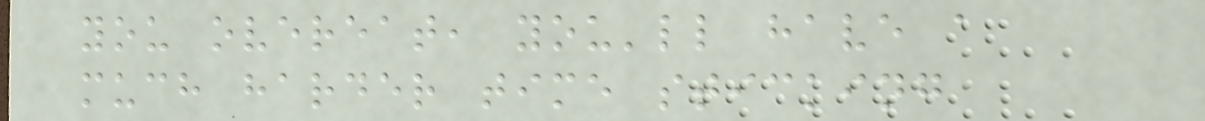you overeat, you'll have a
much harder time sticking
